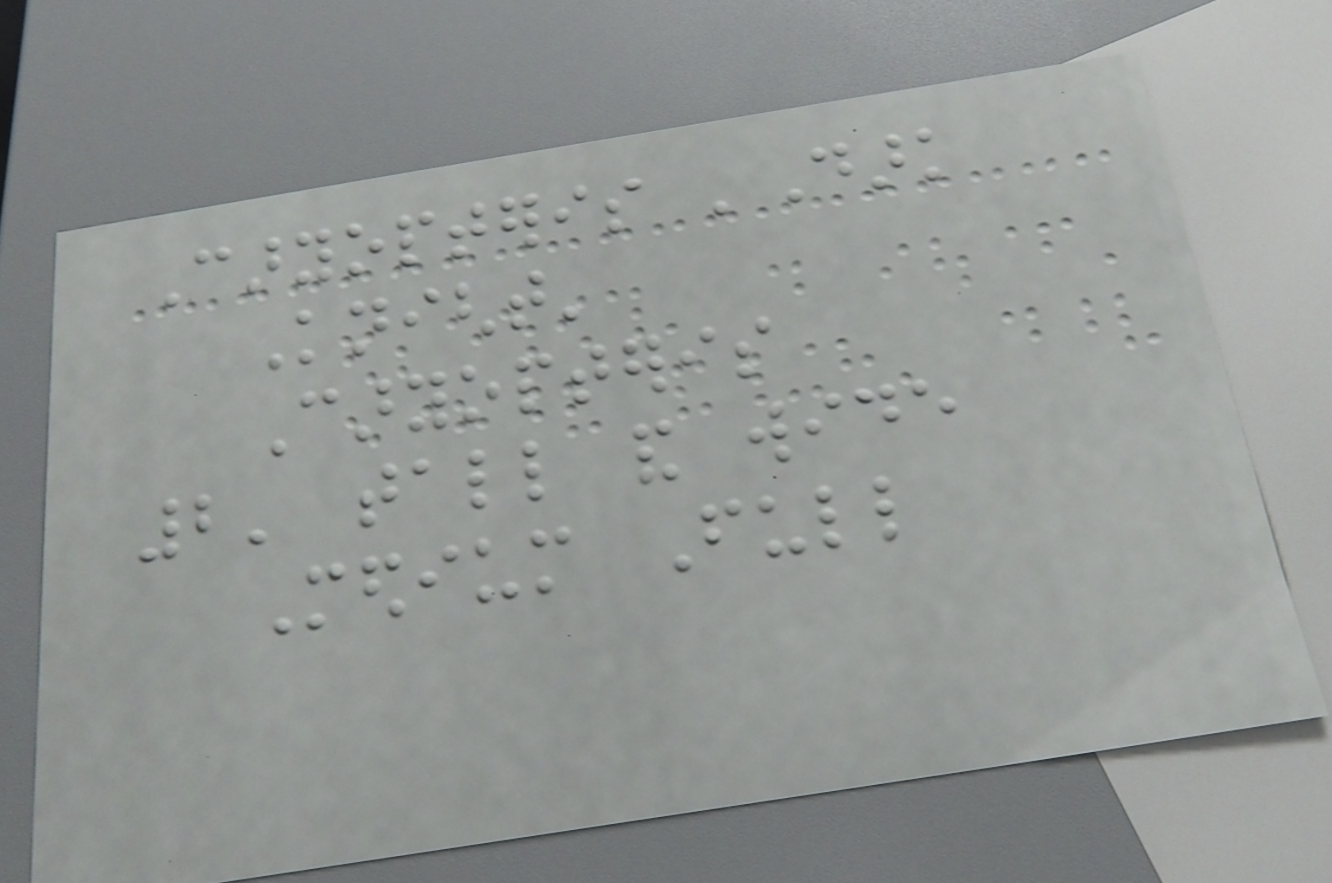Caryopteris 'Dark
Knight'
Caryopteris
2' tall and wide
Medium Full
